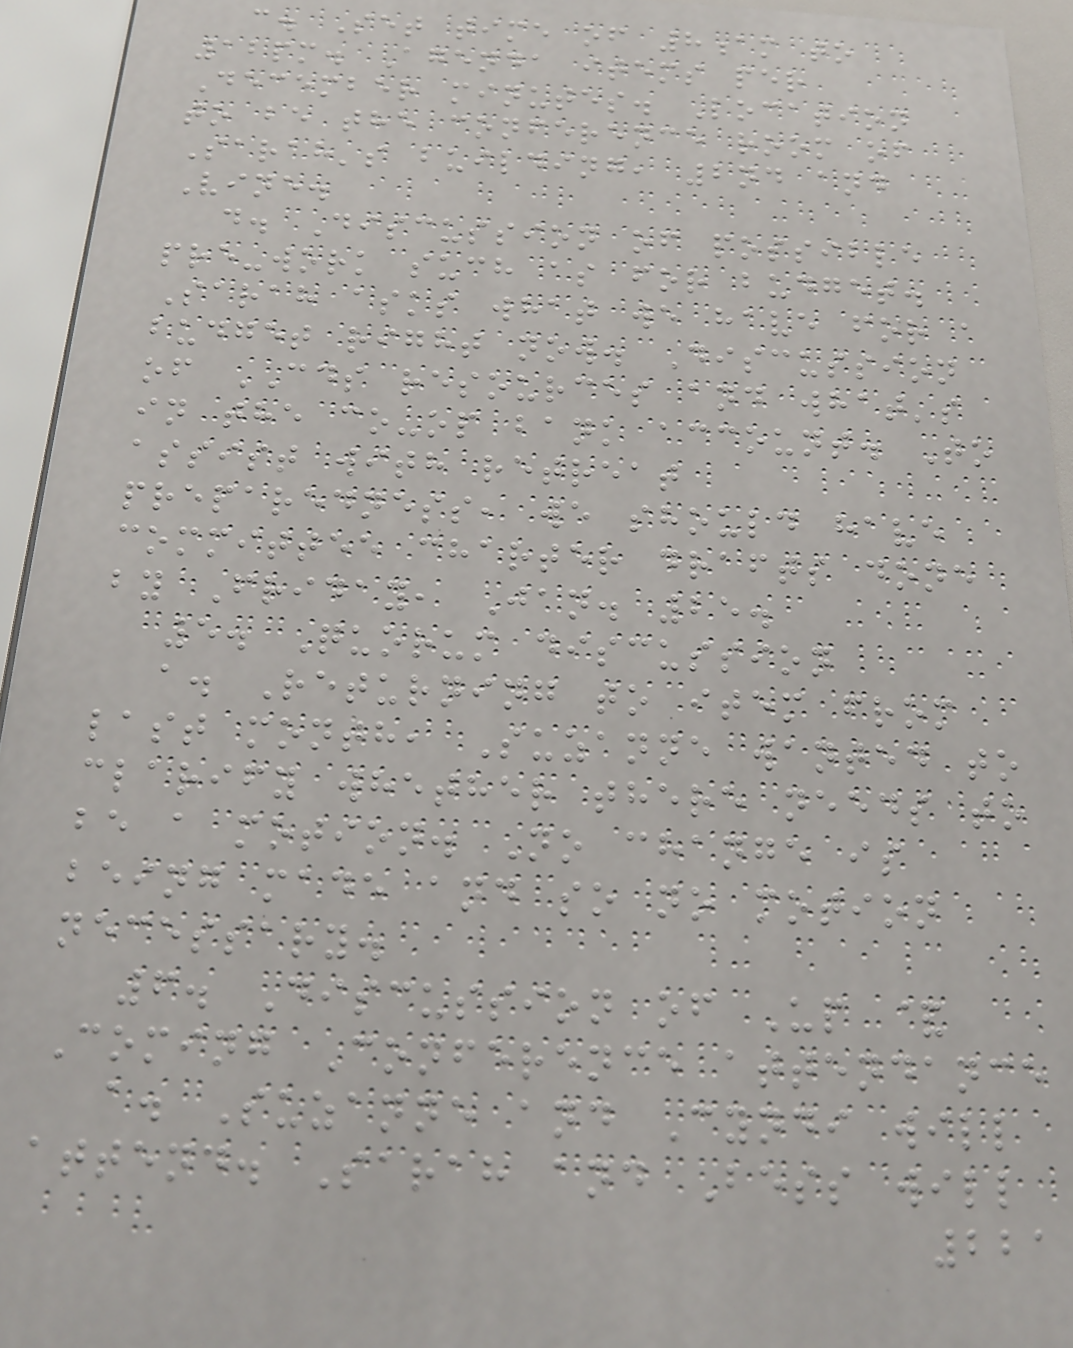c. Set time of 8am to
12pm. Agenda items per
December minutes. Location
to be the conference room of
Sarah's building, 2nd and
Vine.
d. Discussion of possible
pre-work such as for budget.
Sarah asks what we have for a
budget right now. Discussion
of CDS resources and what's
in the co-op bank account. To
assist with retreat
preparedness, we should have
committee charter drafts done
by Friday, Jan. 25.
5. Quorum discussion
a. Returning to item from
last month, Suzanne wanted to
clarify whether there needs to
be a motion. No change is
being made and so no motion
necessary.
6. Discussion of Up &
Coming Conference attendance
a. Suzanne and Cyndi will
attend. Sarah and Bess will
221
